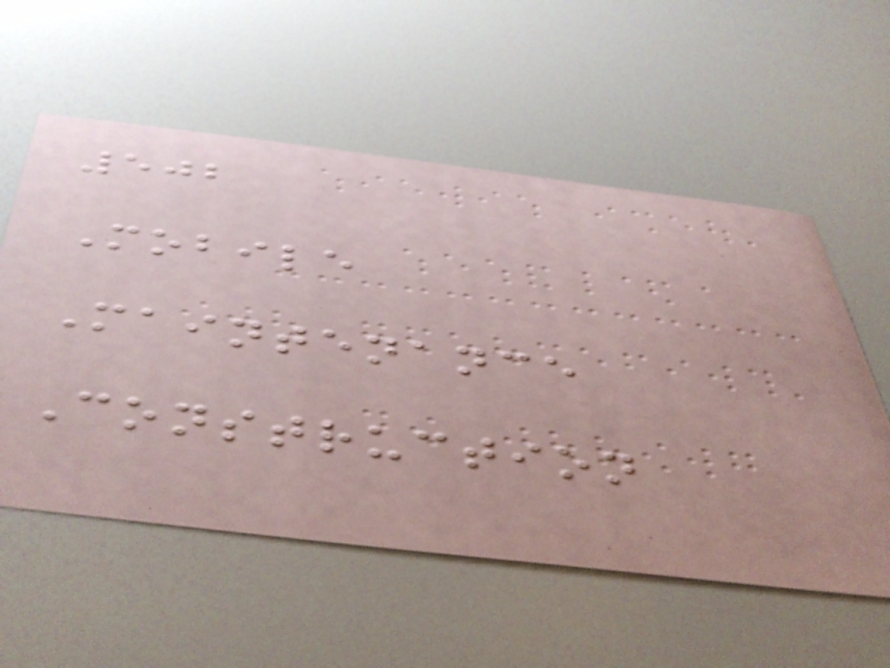502
Mobile
Maintenance
Construction
